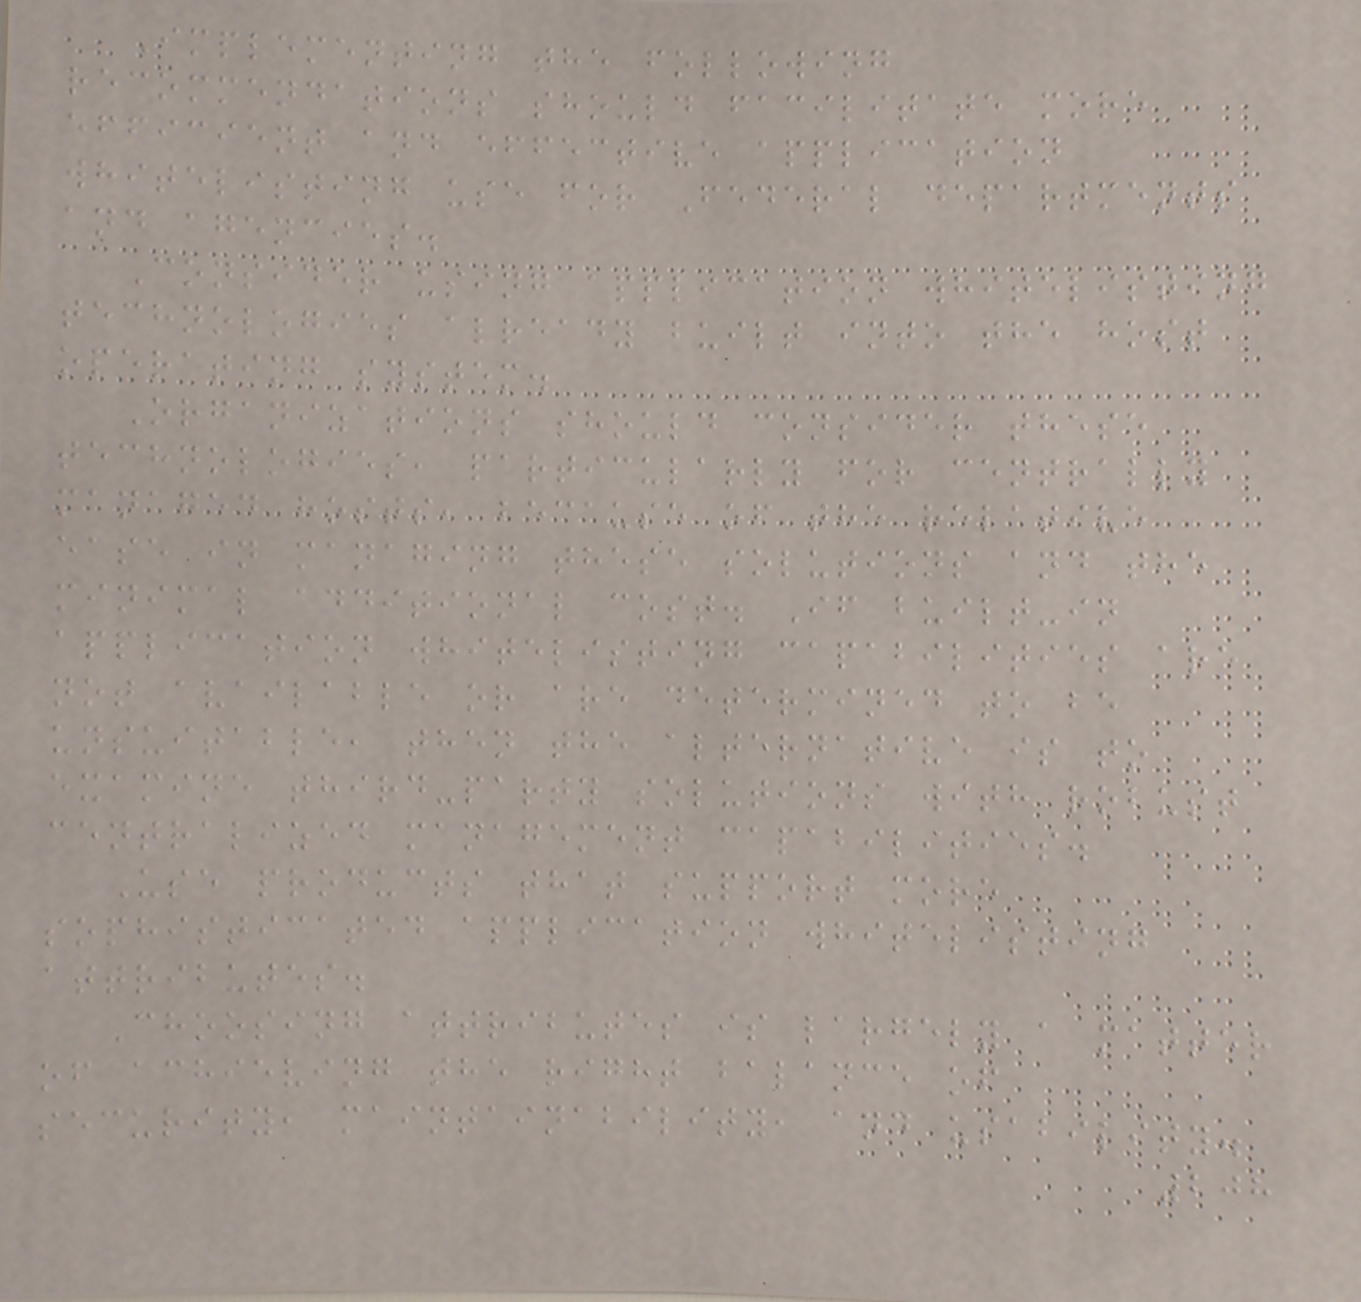Implementing the following
recommendations should facilitate more
efficient and effective application
whitelisting use for Federal departments
and agencies.
Consider using application whitelisting
technologies already built into the host
operating system.
Organizations should consider these
technologies, particularly for centrally
managed hosts, because of the relative
ease in managing these solutions and the
minimal additional cost. If built-in
application whitelisting capabilities are
not available or are determined to be
unsuitable, then the alternative is to
examine third-party solutions with robust
centralized management capabilities.
Use products that support more
sophisticated application whitelisting
attributes.
Choosing attributes is largely a matter
of achieving the right balance of
security, maintainability, and usability.
208
